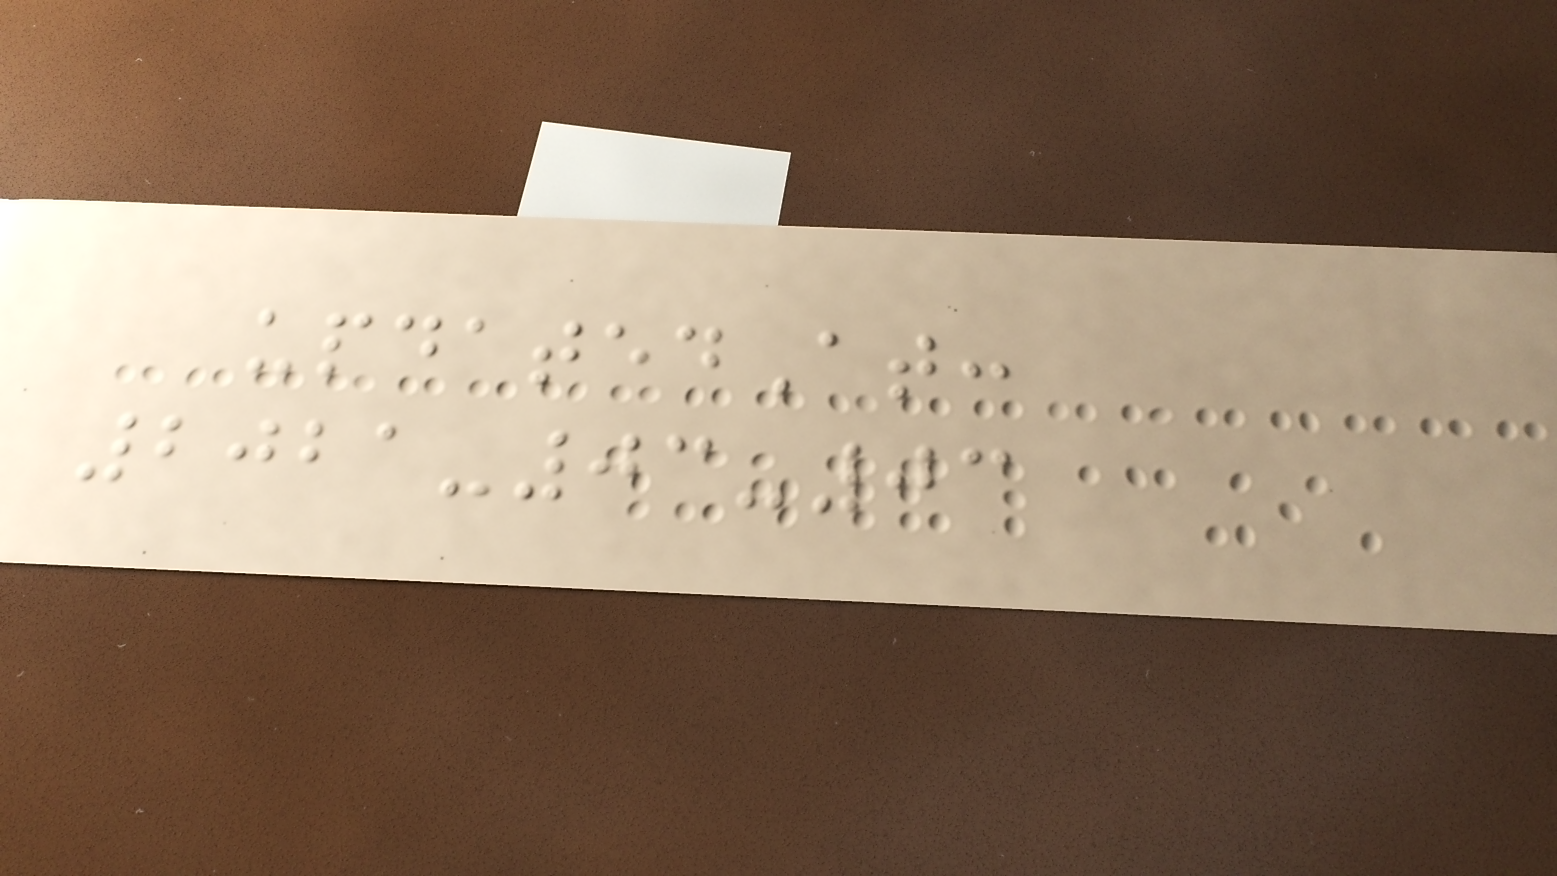updatedAt:
2021-03-03
